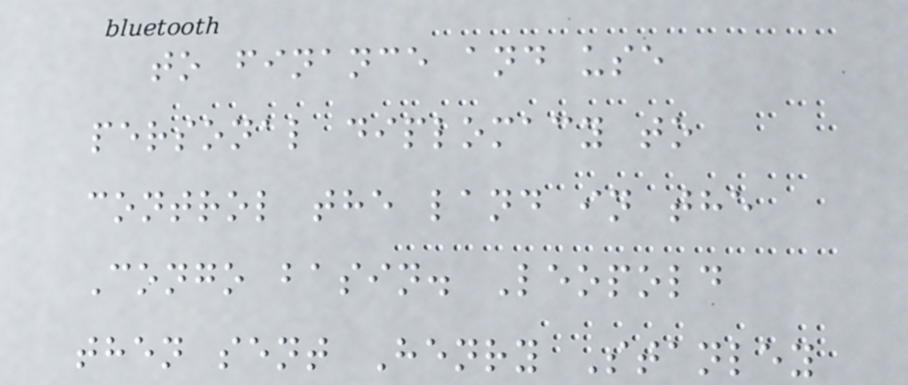to finance and use
personal diplomacy to
control the land in the
Congo basin. Leopold
then sent Henry Stanley
